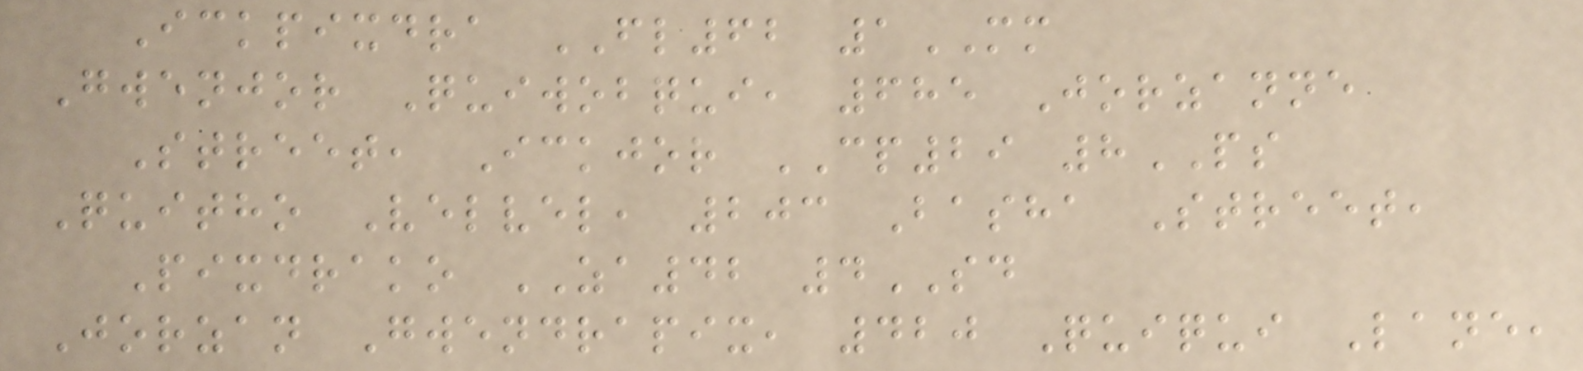Ickpixdra FL62 1MM
Gwenjor Quiwobqui, 685 Jorzanne
Street, Ickjor CP29 8PS
Quitho Velvel, 203 Basha Street,
Pixdrako ZA42 4SD
Jorzan Gwendrapix, 420 Quiqui Lane,
